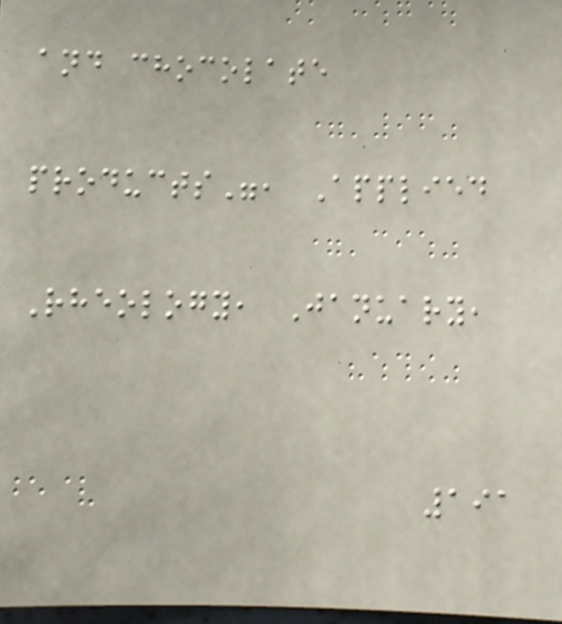and chocolate
products", Applied
Rheology, January,
191
